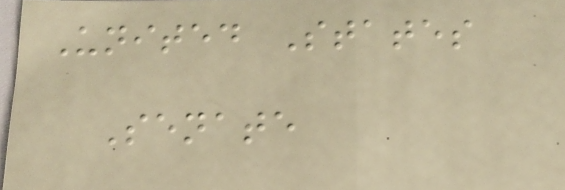United States
Senate
